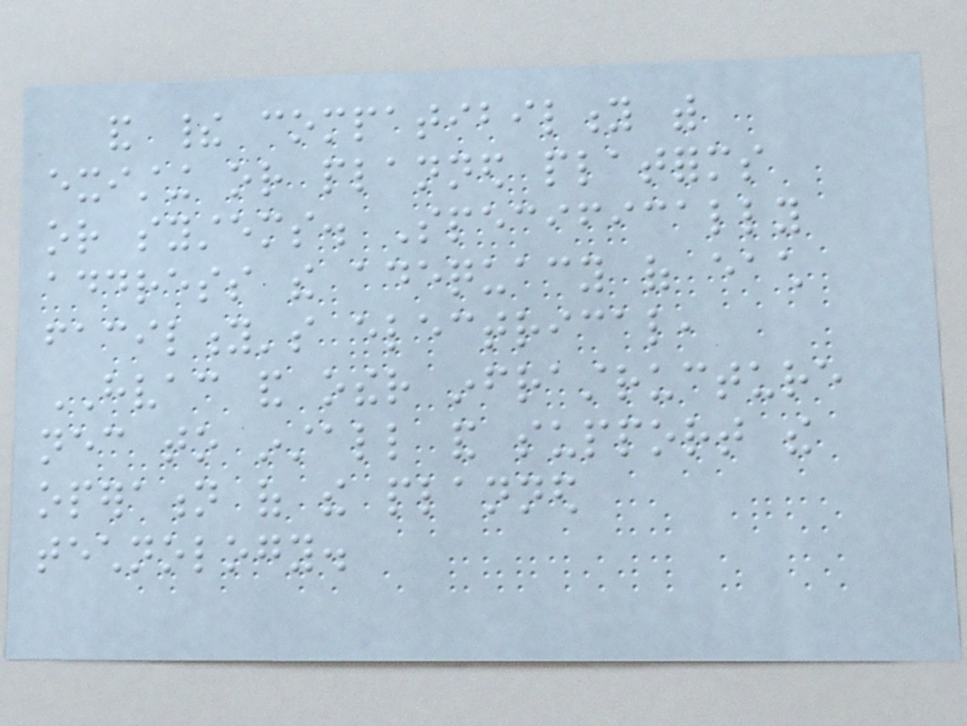and their compatibility with
existing or planned platforms
or systems. Specifically
address the adequacy of each
facility's electrical,
HVAC and other infrastructure
necessary to install and support the
operation of the planned
technology.
